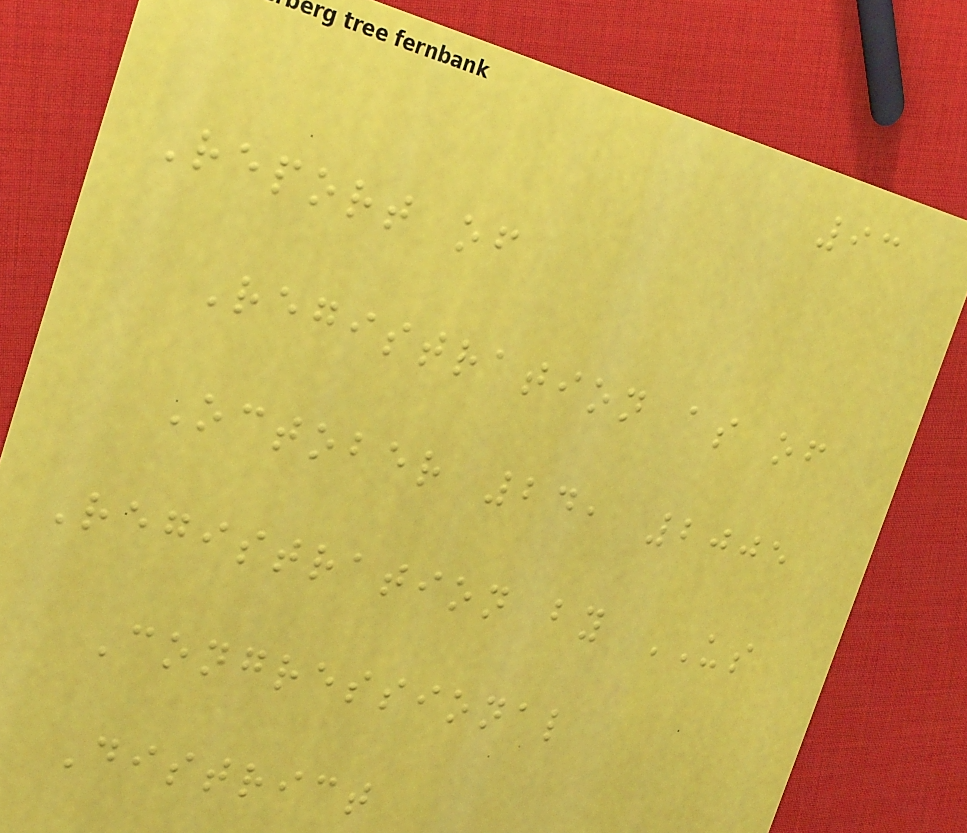93
Report of
Registration as of
October 24, 2005
Registration by US
Congressional
District
